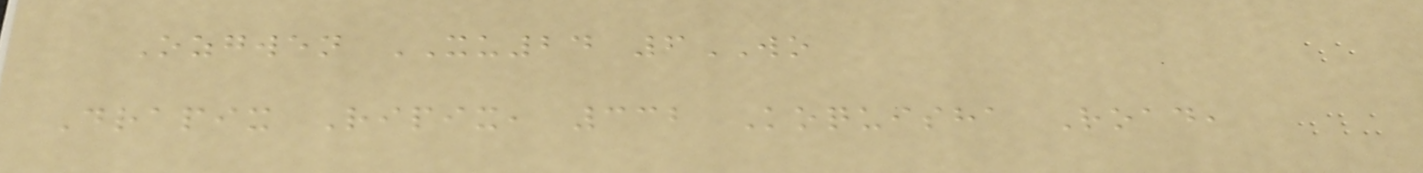Ozgwen XU24 6WO
Drapix Ripix, 332 Koquisha Road,
